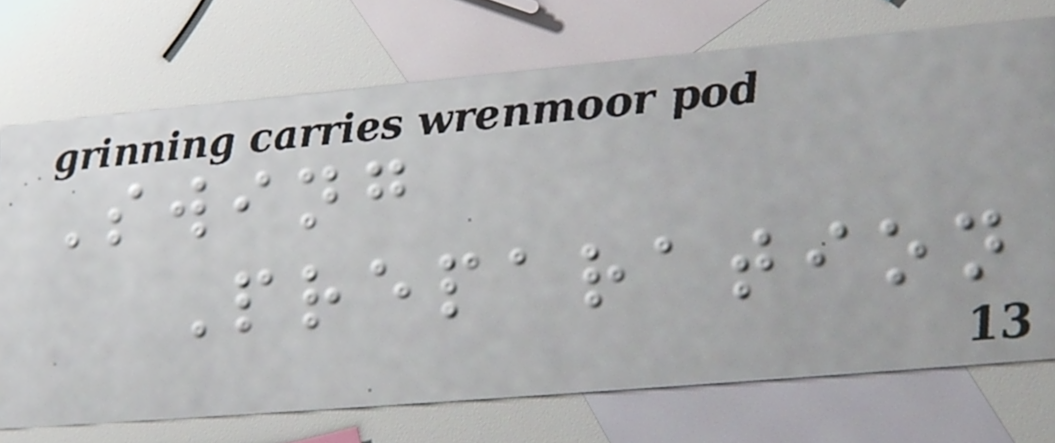Swing
Preparation
